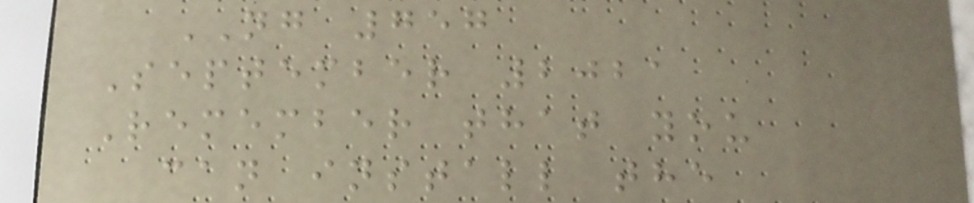NG 757
September 2021
Remember that you
can install the
